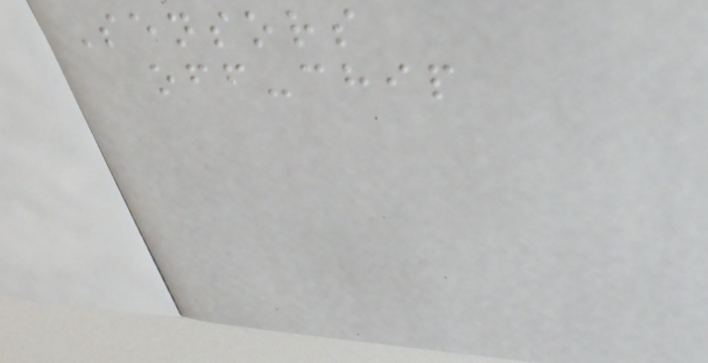Sensors
off-chip
